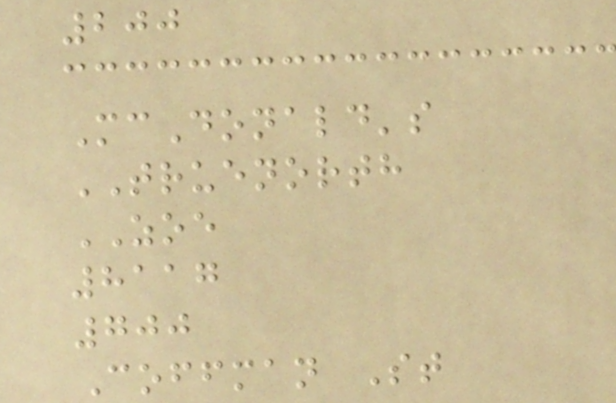200
McDonald's
TRUENORTH
ZOE
8117
700
Coffman St
